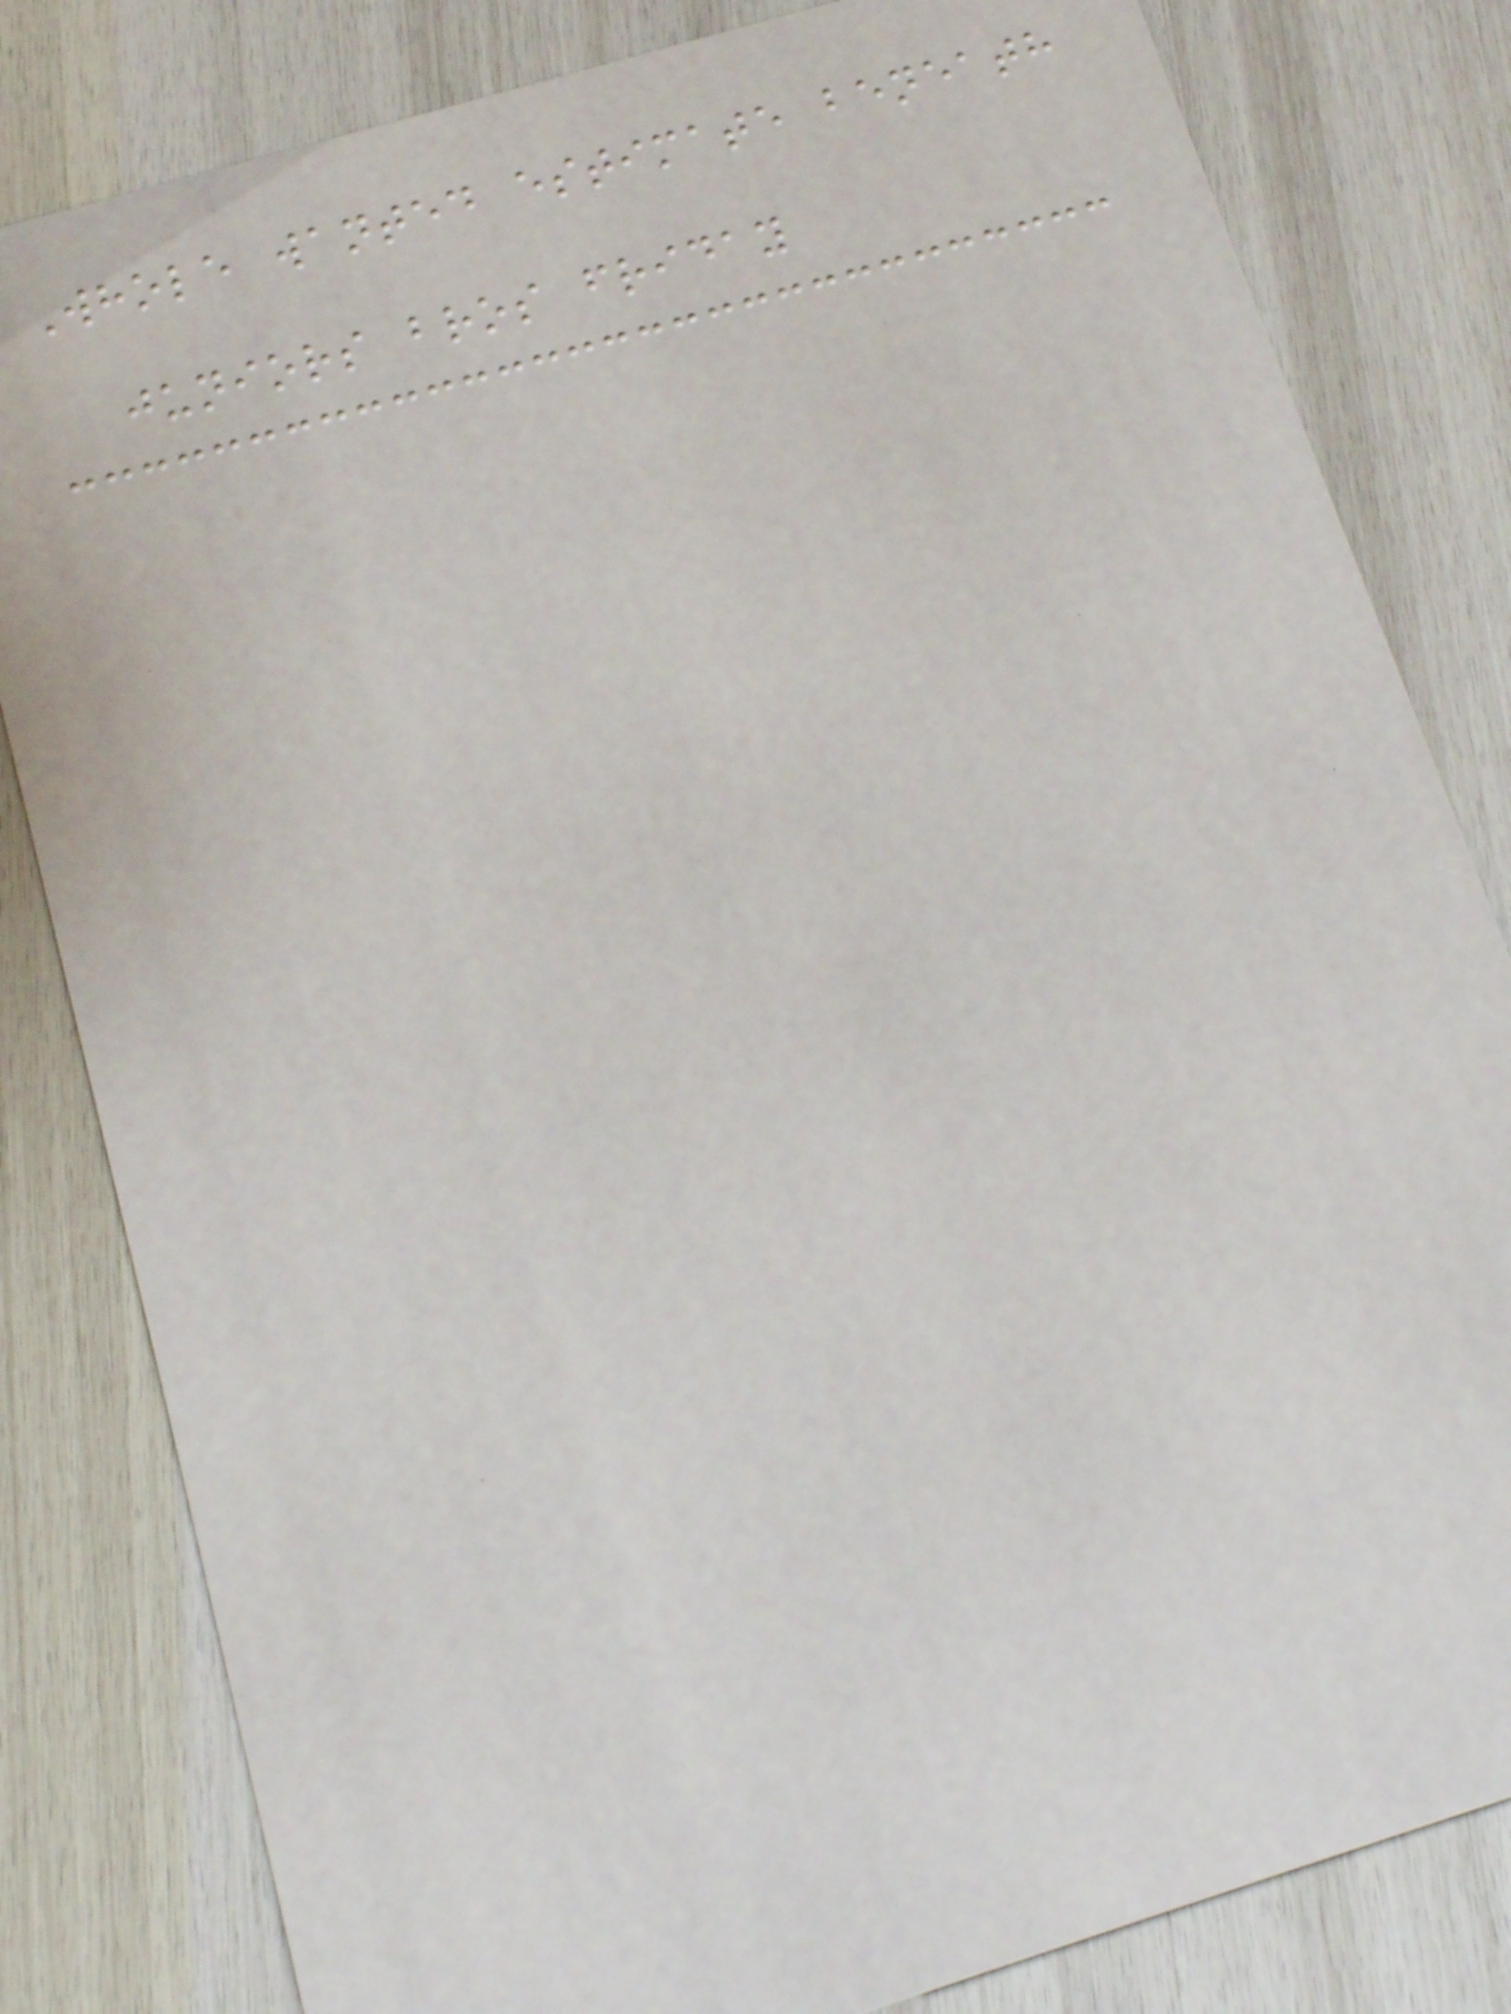Whole wanted estimate beneath
juniors bros friday
